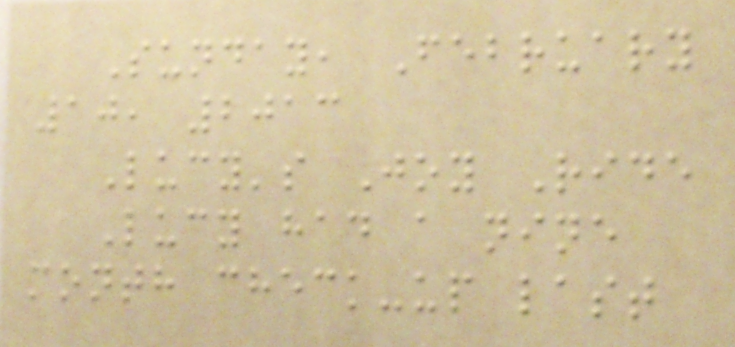Sunday, February
10, 2013
Lucy's Joy Ride
Lucy had a nine
month check-up last
